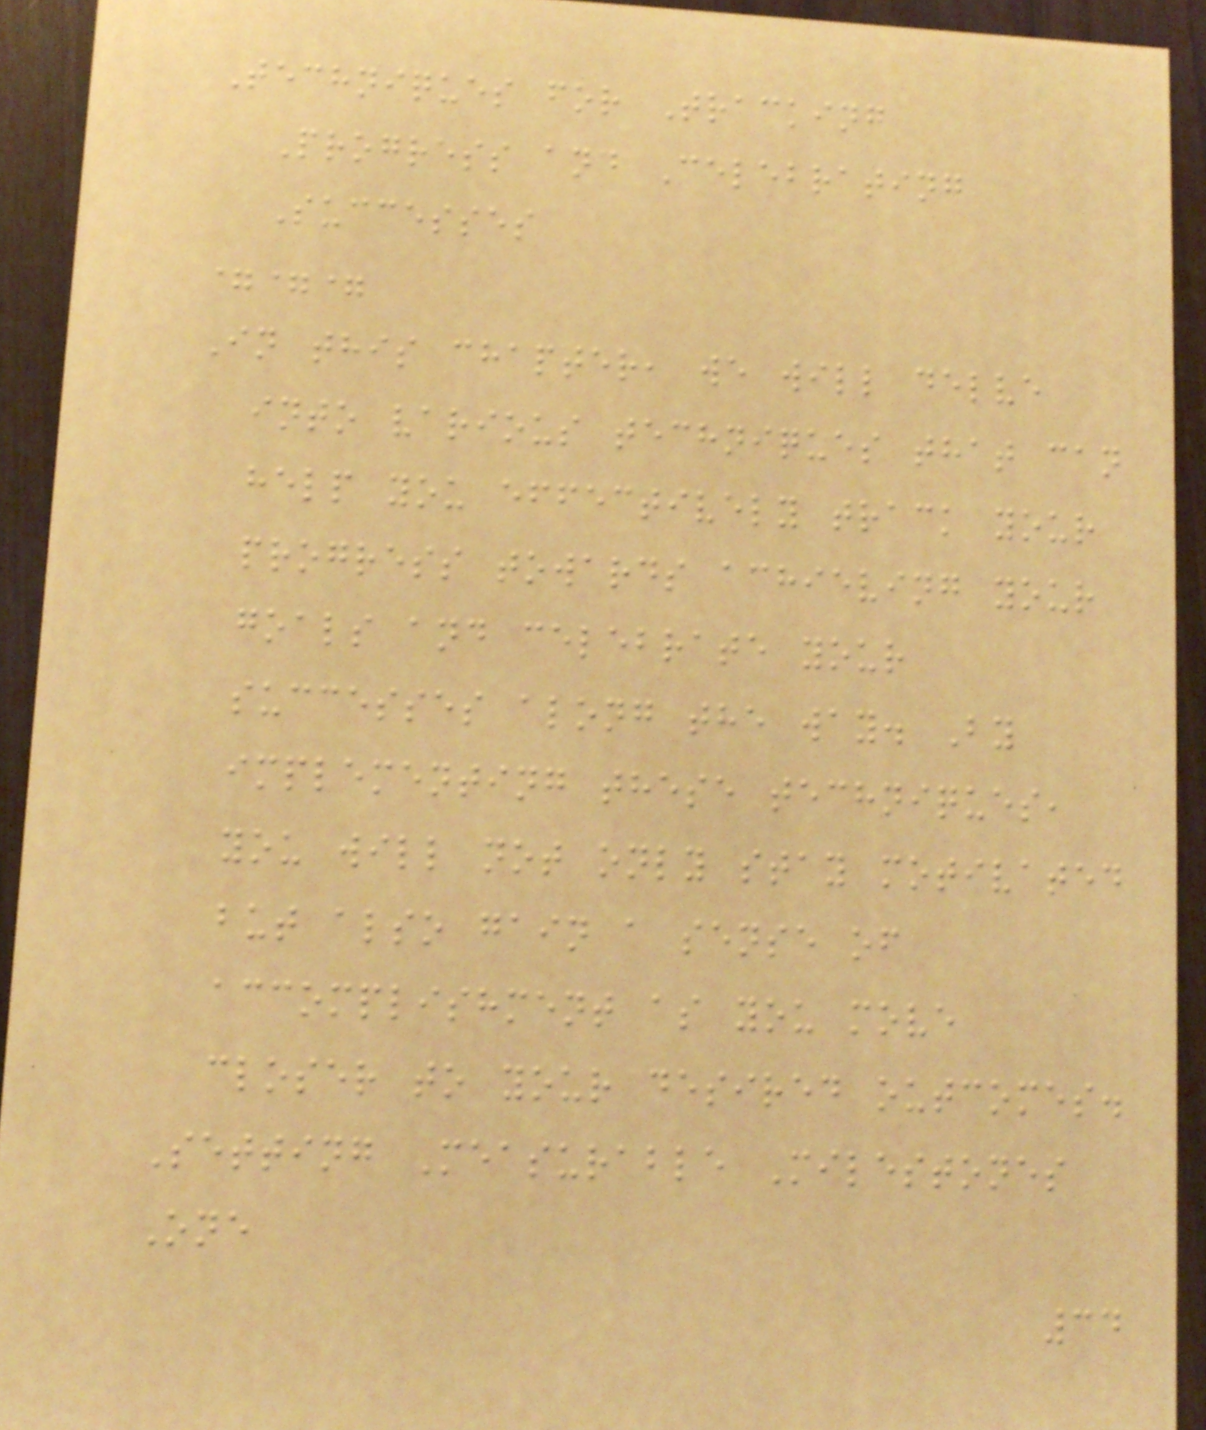Techniques for Tracking
Progress and Celebrating
Successes
===
In this chapter, we will delve
into various techniques that can
help you effectively track your
progress towards achieving your
goals and celebrate your
successes along the way. By
implementing these techniques,
you will not only stay motivated
but also gain a sense of
accomplishment as you move
closer to your desired outcomes.
Setting Measurable Milestones
One
34
